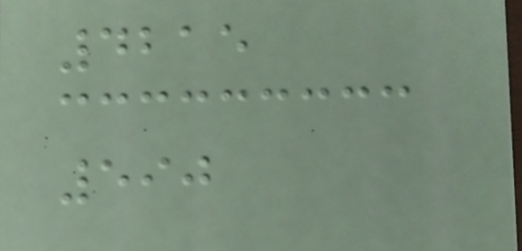4215
590
